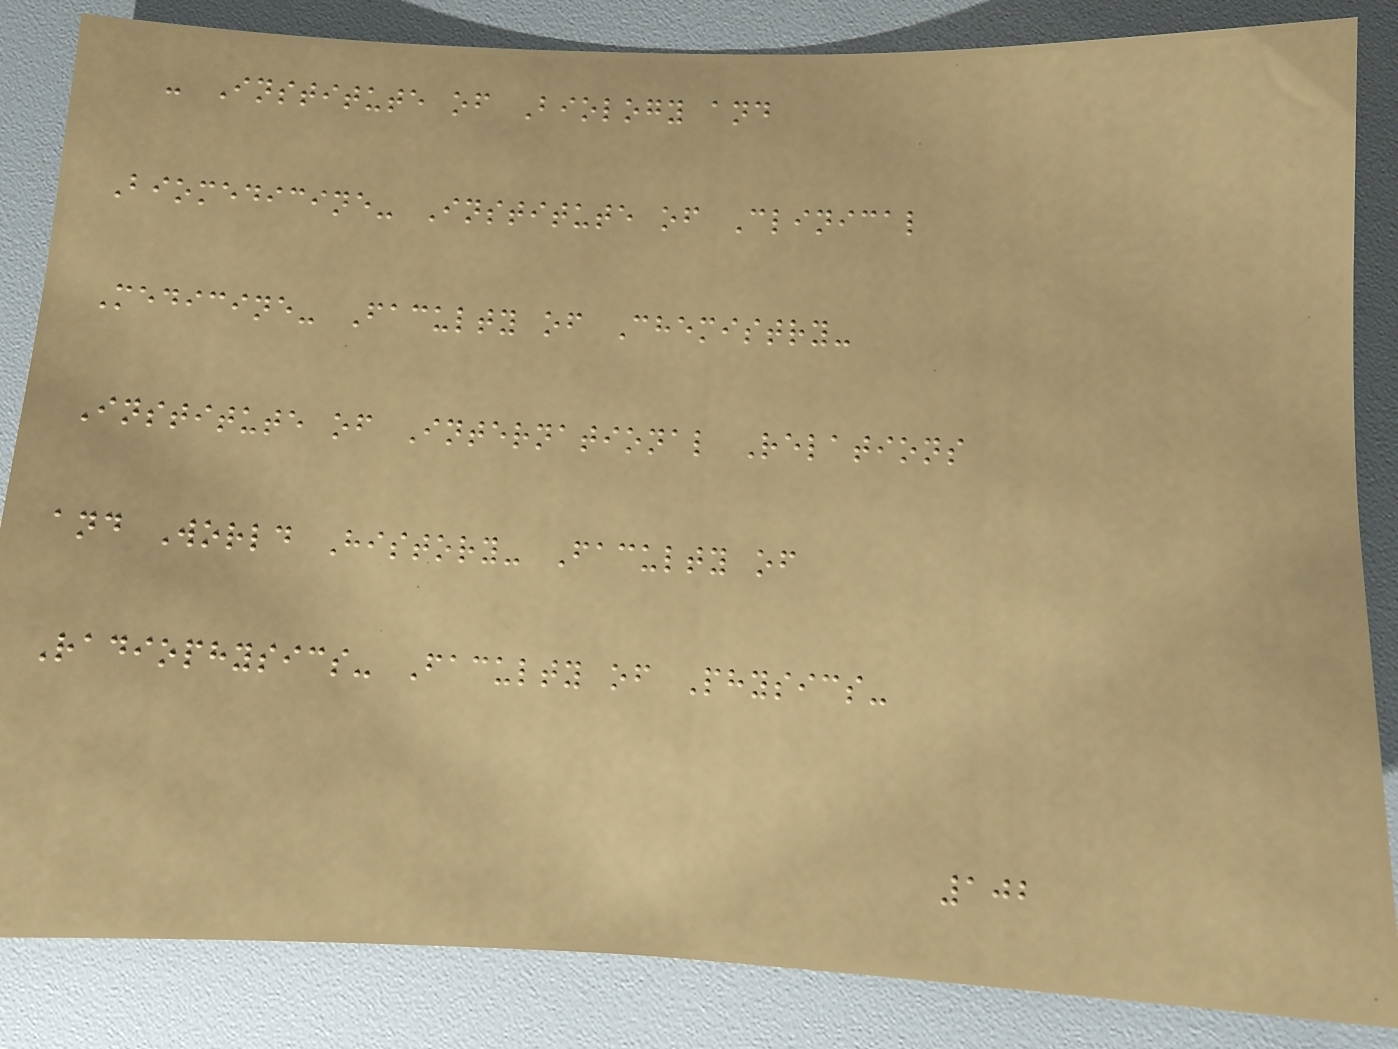- Institute of Biology and
Biomedicine- Institute of Clinical
Medicine- Faculty of Chemistry-
Institute of International Relations
and World History- Faculty of
Radiophysics- Faculty of Physics-
102
